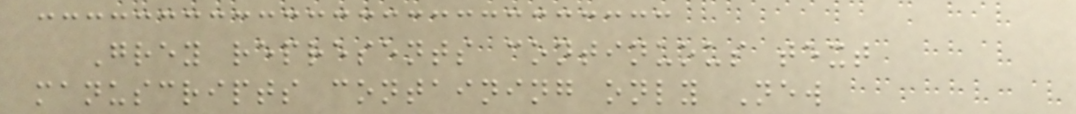Grey represents continuous text
manuscripts containing only New
